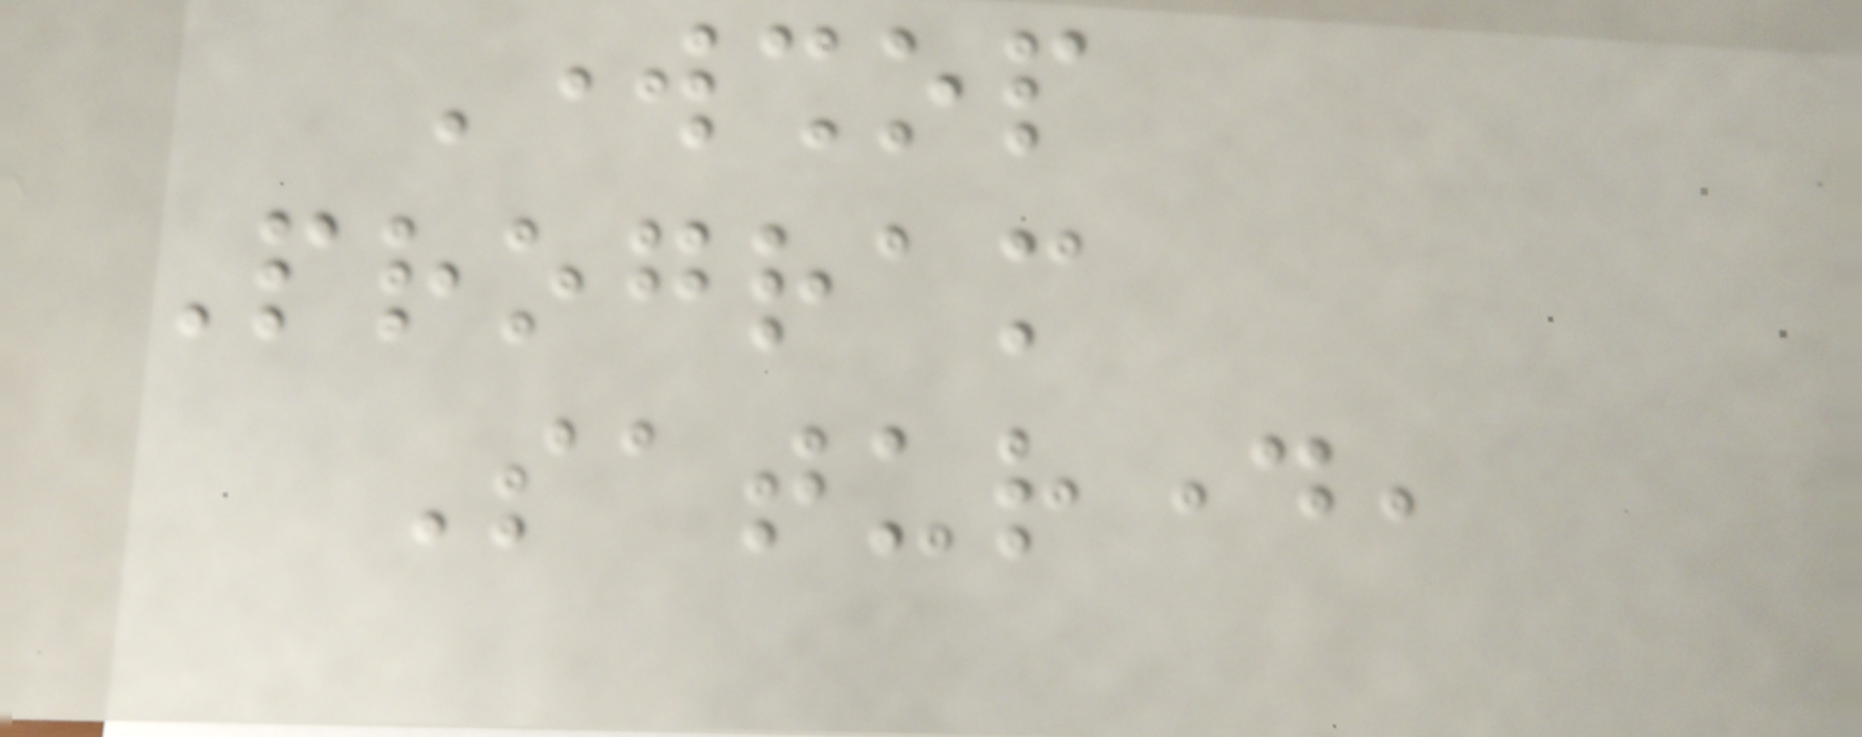Workshop
Program
Saturday,
